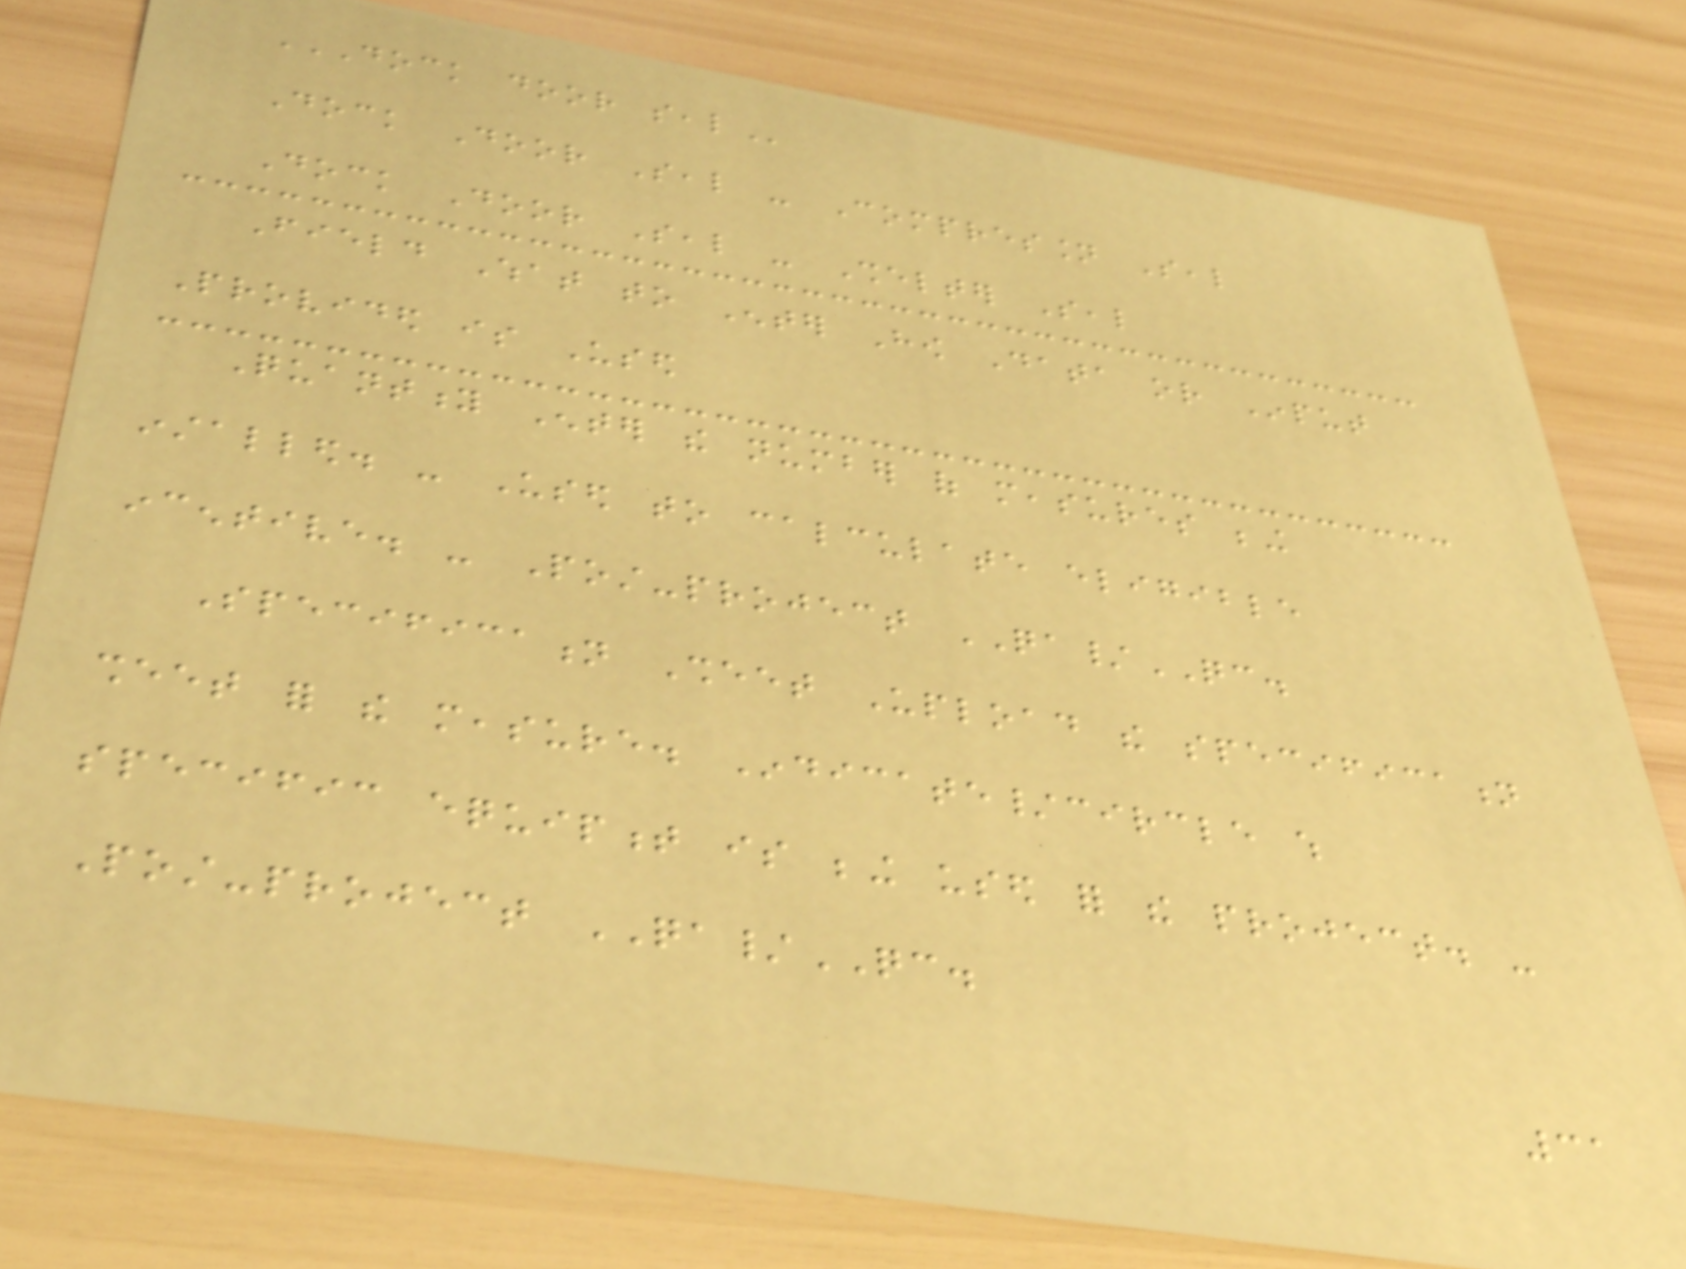DOCK DOOR SEAL
Dock Door Seal - Compression Seal
Dock Door Seal - Shelter Seal
Field What to Enter How Data or Input
Provided is Used
Quantity Enter the number of measures being
installed. - Used to calculate eligible
incentive. - Post-project QA/QC.
Specification Sheet Upload the specification
sheet for the measure. Indicate/circle which
specific equipment is being used for the project. -
Post-project QA/QC.
31
